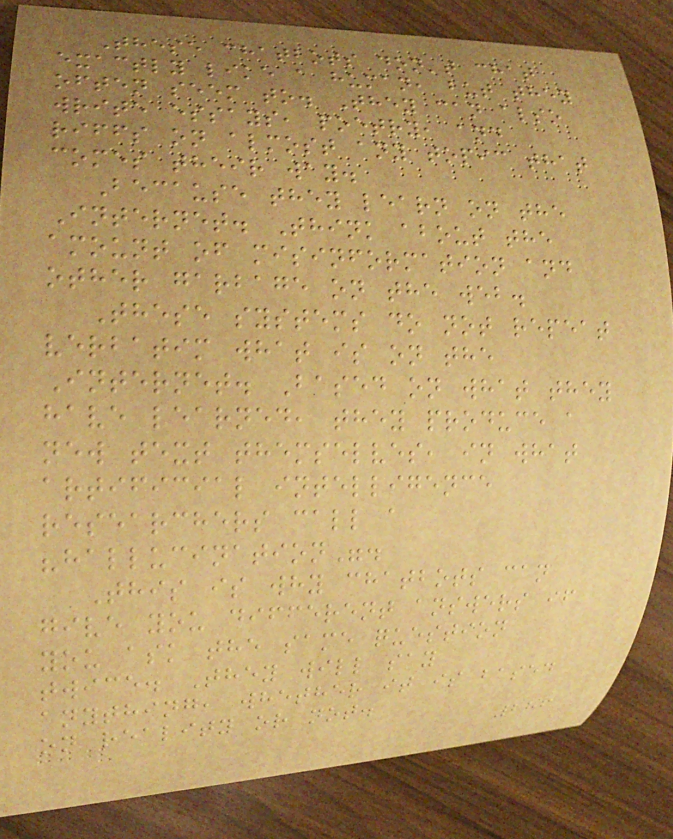These chatbots don't chat
exactly like a human, but they
often seem to. They can also
write essays, poetry, and
riffs on almost any topic that
comes their way.
Because they learn on the
Internet. Think about the
amount of misinformation and
other garbage on the web.
These systems do not repeat
verbatim what is on the
Internet. Based on what they
have learned, they produce a
new text themselves, in what
artificial intelligence
researchers call a
"hallucination".
This is why chatbots can
give you different answers if
you ask the same question
twice. They will say
anything, whether it is based
on reality or not.
286
